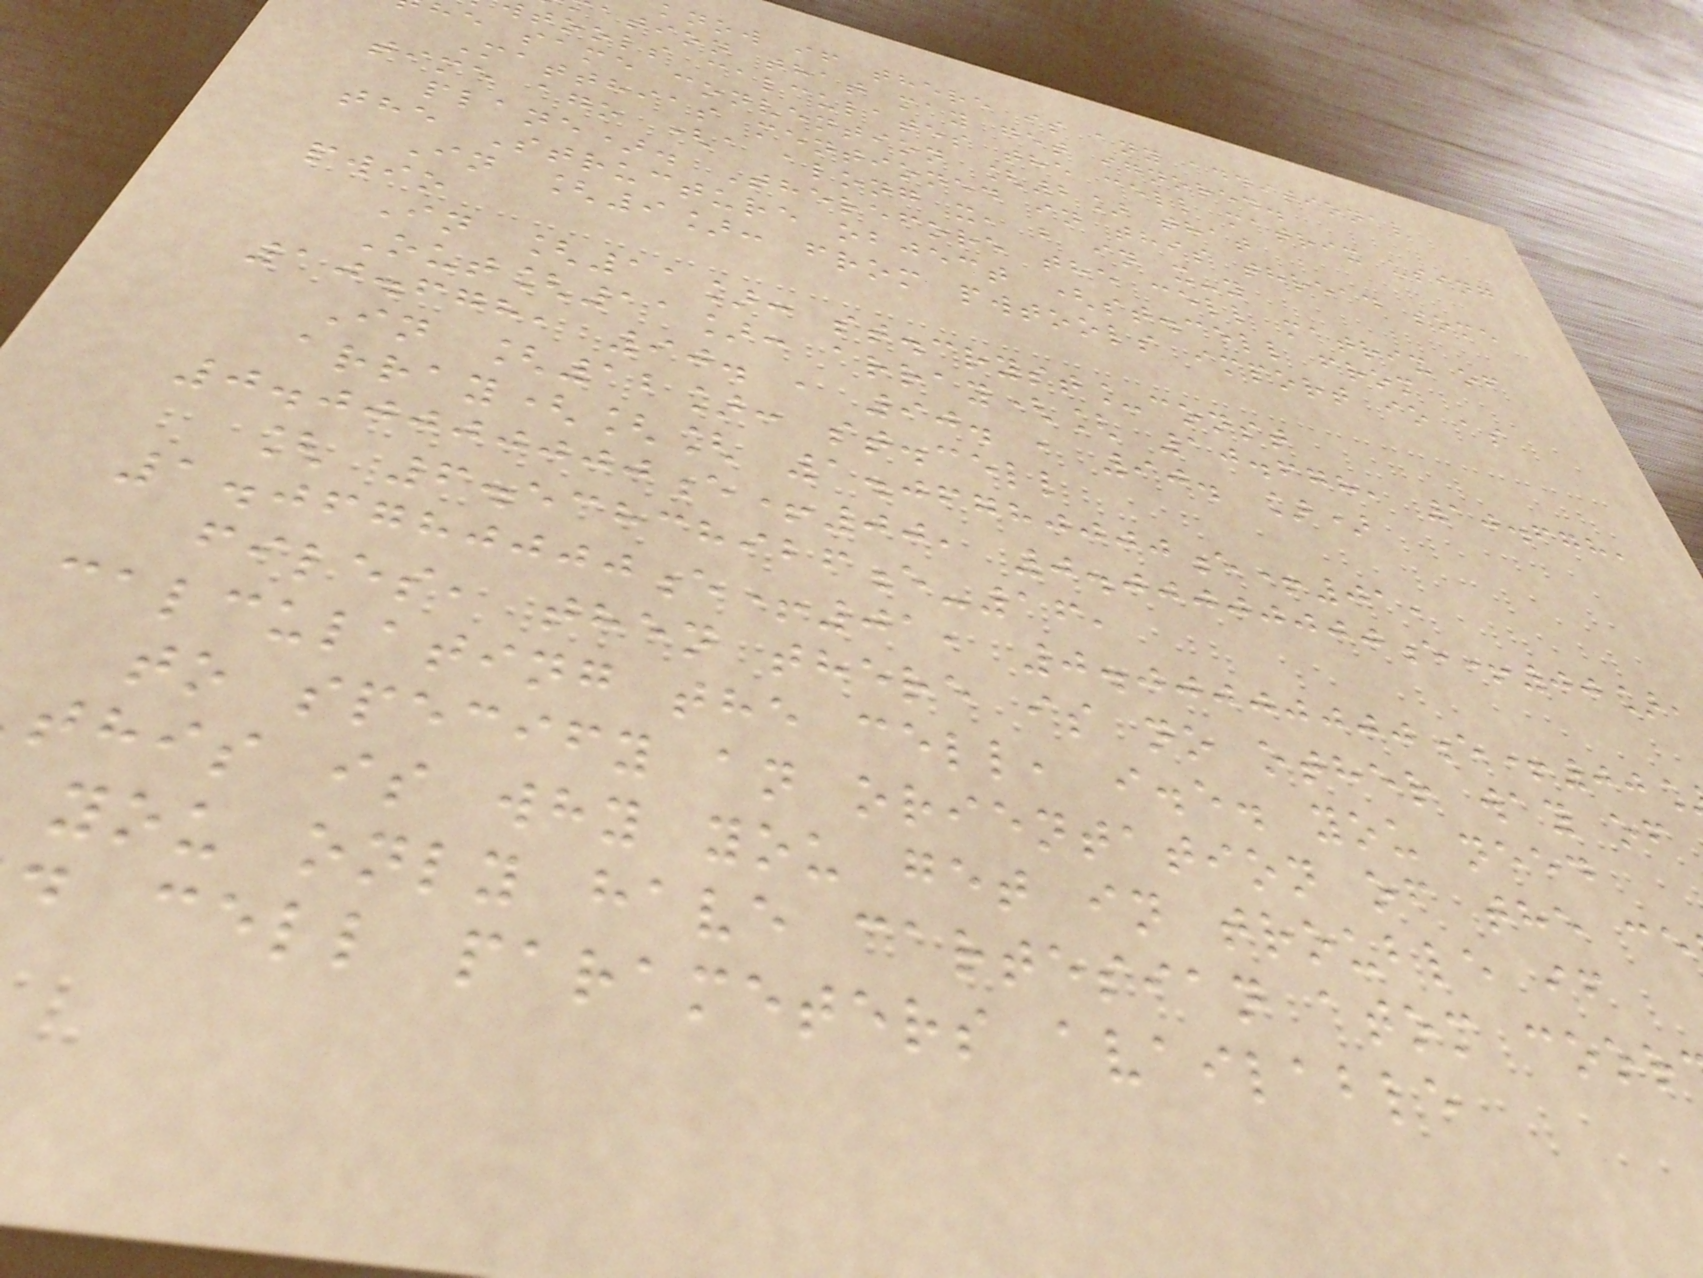know if there is any additional
ation that may get ignored.
tools calculates the cell matrix using
e same convention [2] that
Matthias mentioned in this thread some
time ago (a along x, b in x-y
plane). Therefore the cell matrix of
the Structure object (st.cell from
In [9]: from pwtools import io as
pwio
In [11]: st.cryst_const
Out[11]: array([ 10.678, 10.678,
10.678, 90. , 90. , 90. ])
In [12]: st.cell
array([[ 1.06780000e+01,
0.00000000e+00, 0.00000000e+00],
[ 6.53838926e-16,
1.06780000e+01, 0.00000000e+00
files, then there is no other way of
calculating the cell, i.e. you need
to specify an orientation of the ce
this is why you get in trouble if
you only have cartesian atom coor
d cell parameters available
